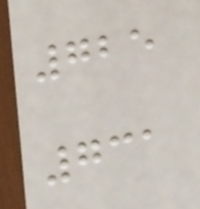725
731
